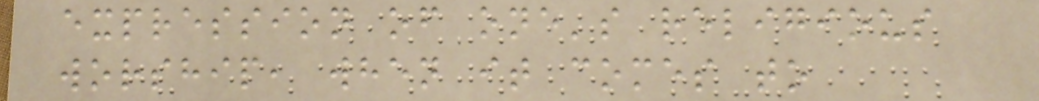expression of one's religious
worship, when it comes to
